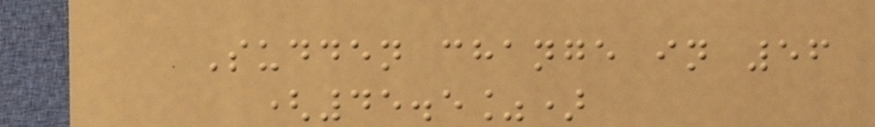Sudden change in 56
(45.5%)
